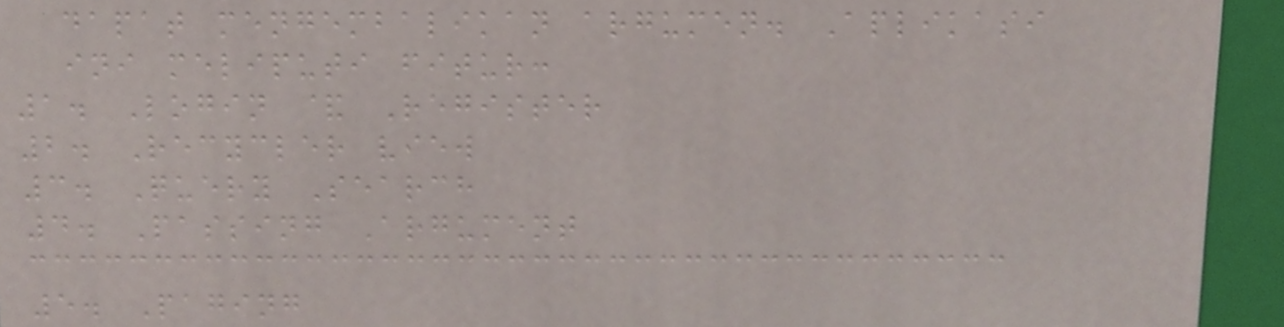dapat mengembalikan argumen. Aplikasi
ini meliputi fitur:
1. Login & Register
2. Recycler view
3. Query Search
4. Passing Argument
5. Paging
